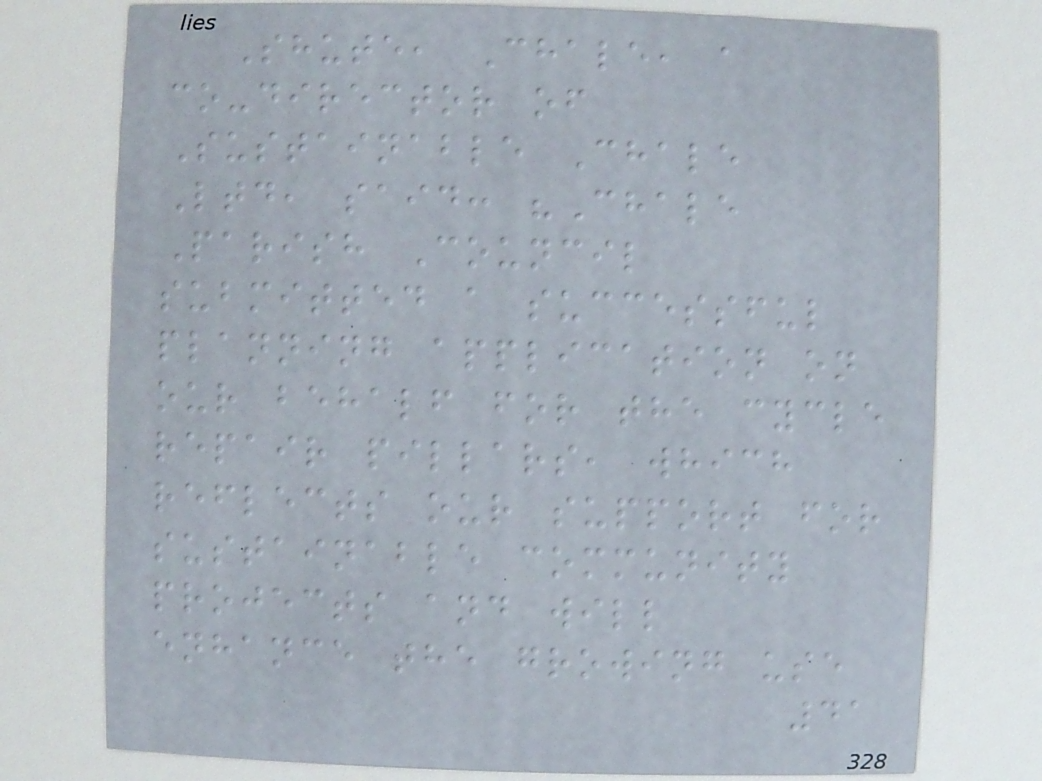Shute, Chale, a
co-director of
Sustainable Chale
Ltd, said: "Chale
Parish Council
submitted a successful
planning application on
our behalf for the cycle
repair pillars, which
reflects our support for
sustainable community
projects and will
enhance the growing use
41
